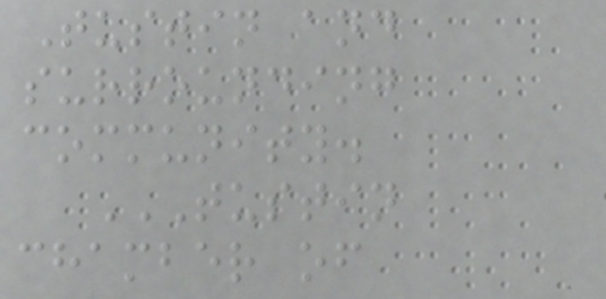Tustin and
surrounding
community.
TUSTIN
CHAMBER OF
